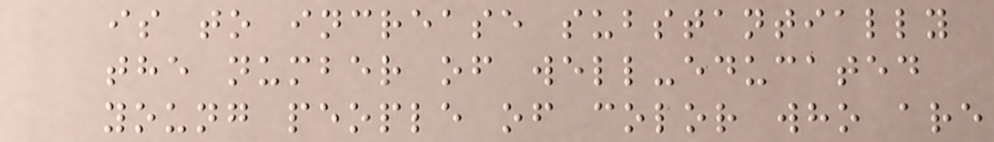is to increase substantially
the number of well-educated
young people of color who are
